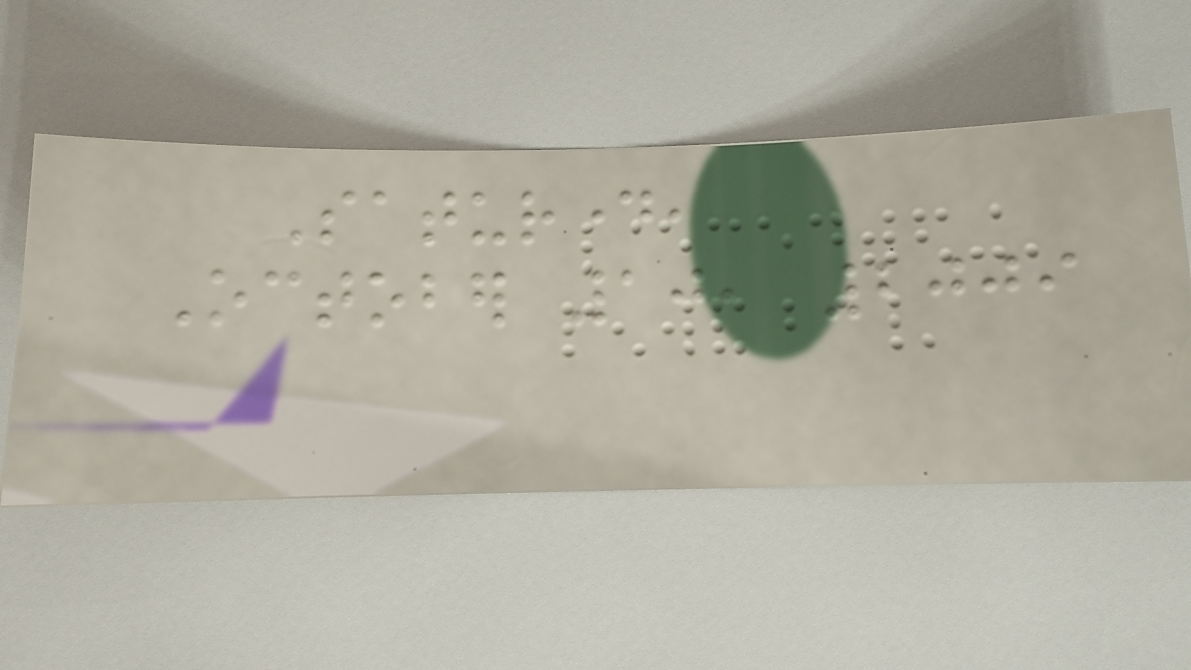Saturday,
October 10, 2009
